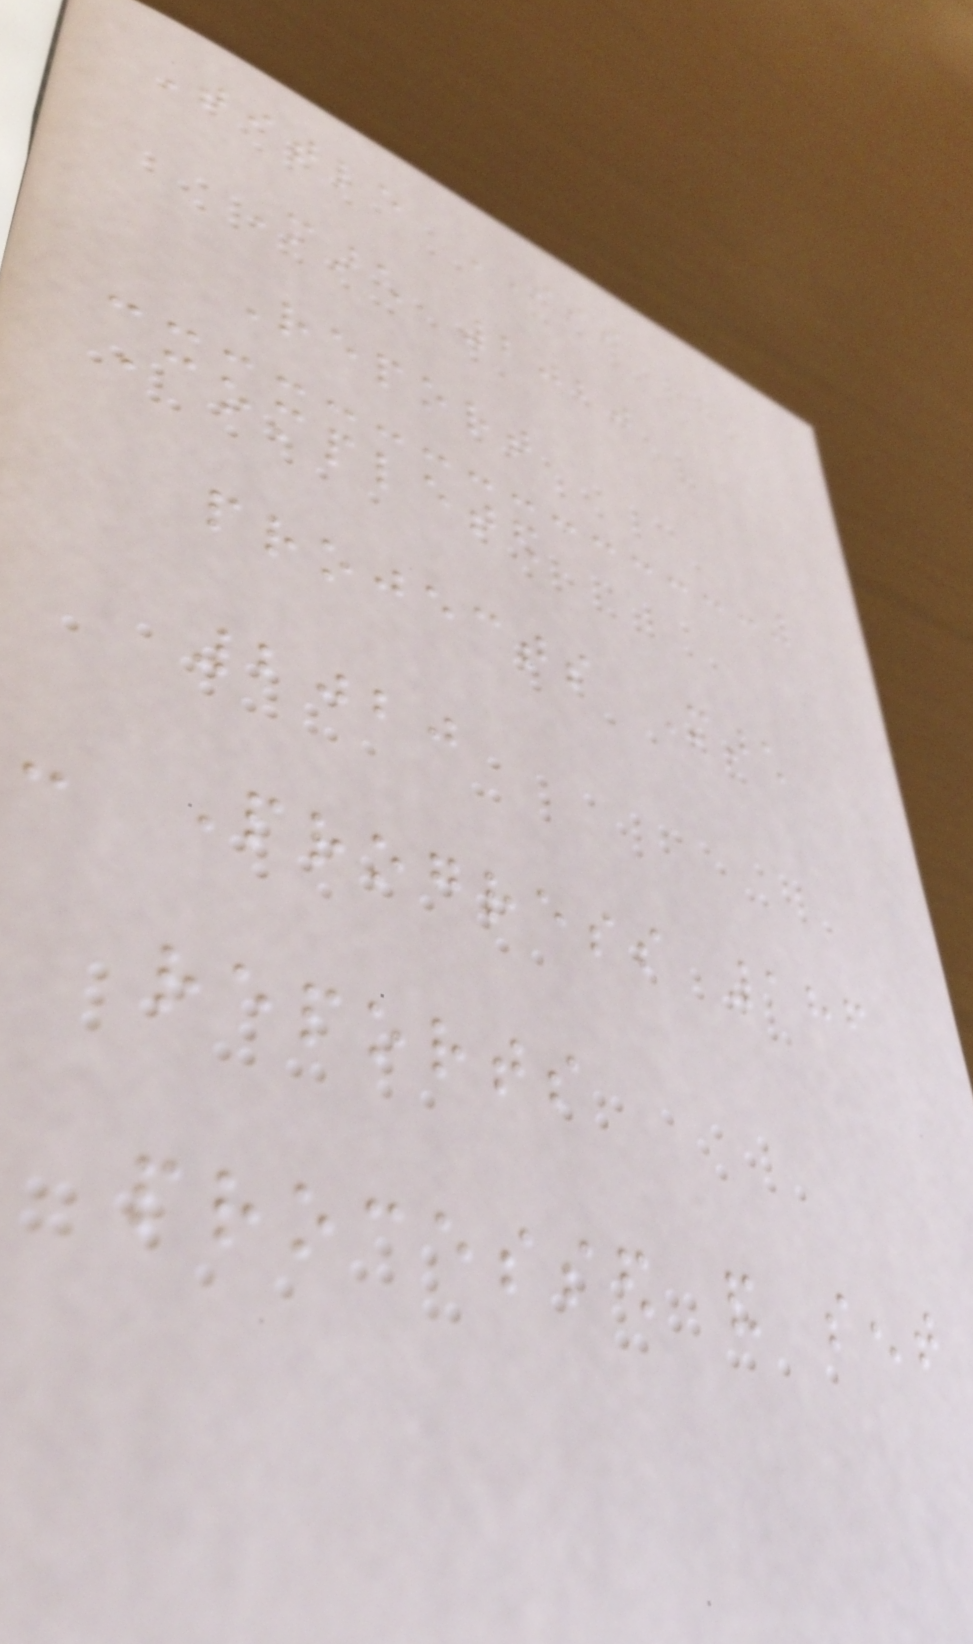Title III
March 2020
Report
Completed
projects March
2020
- Progress 186
reports
processed and sent
